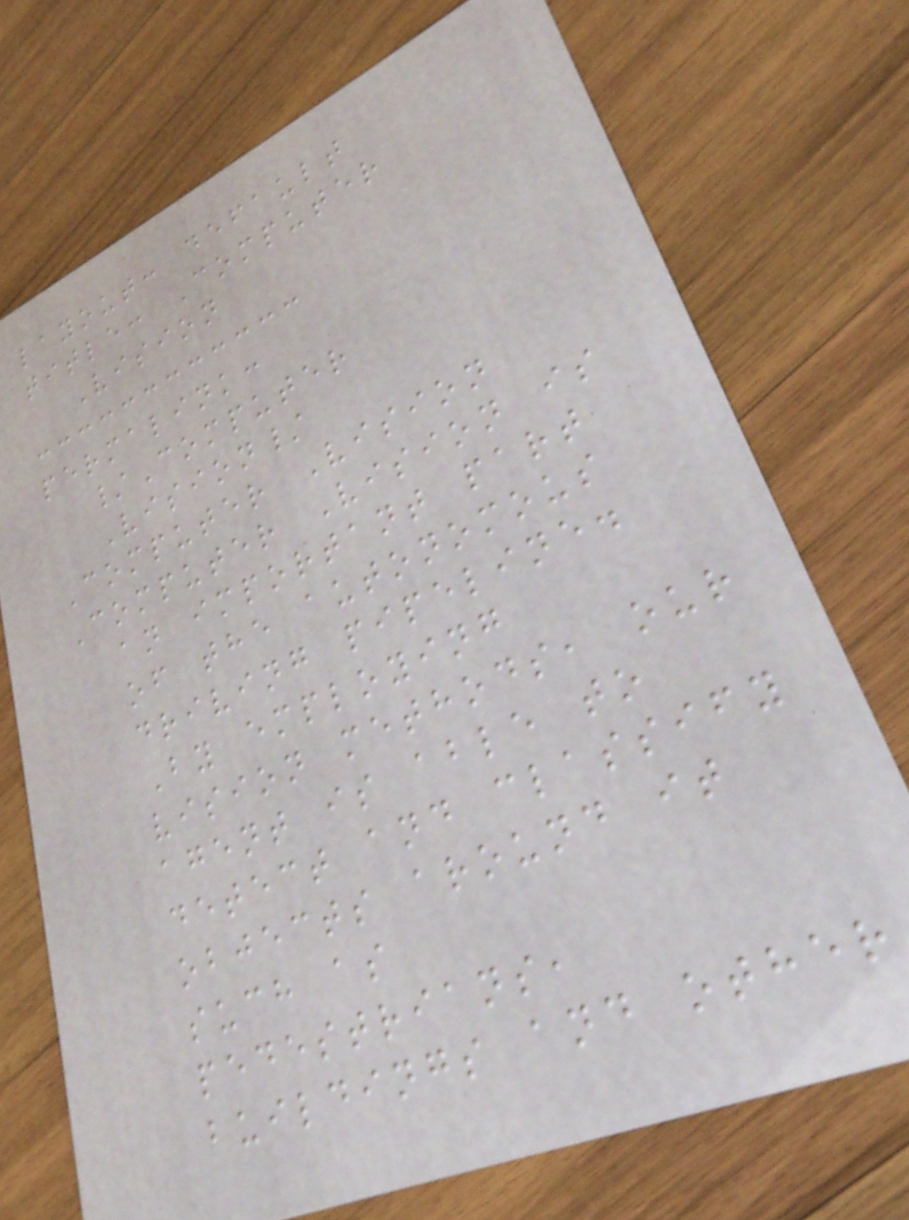layout: default
title: Computer
Vision
permalink:
/Computer
Vision/
Computer Vision
Computer Vision is
an important part
of the autonomous
driving pipeline.
By employing
vision methods, our
agent is able to
detect and classify
objects around it
such as
pedestrians,
buildings and other
